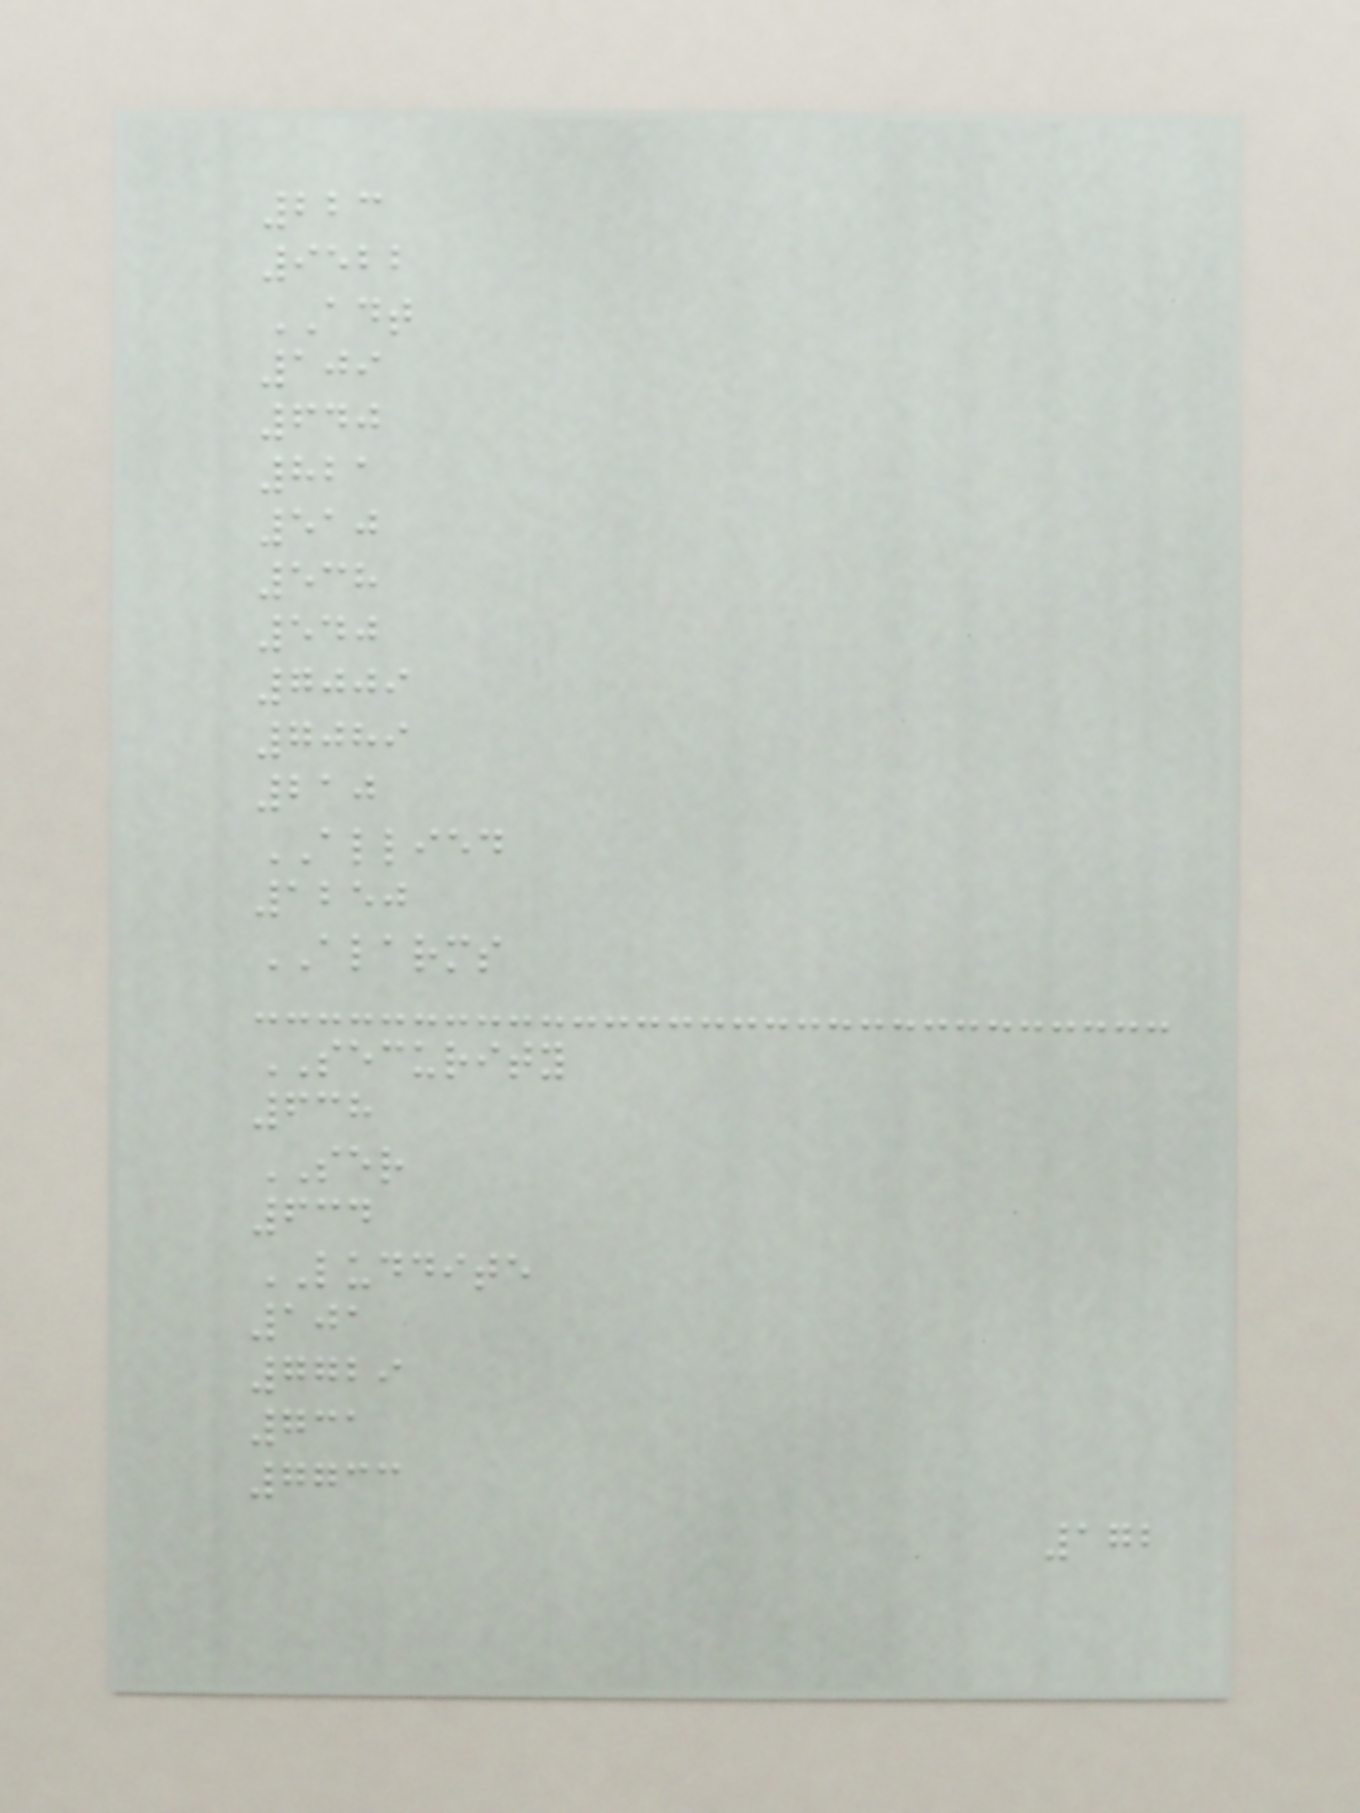223
9522
ADT
109
640
821
510
538
540
7009
7089
210
ALLIED
1250
ALARMS
SECURITY
638
SER
634
LUDDITE
101
7729
731
7733
172
